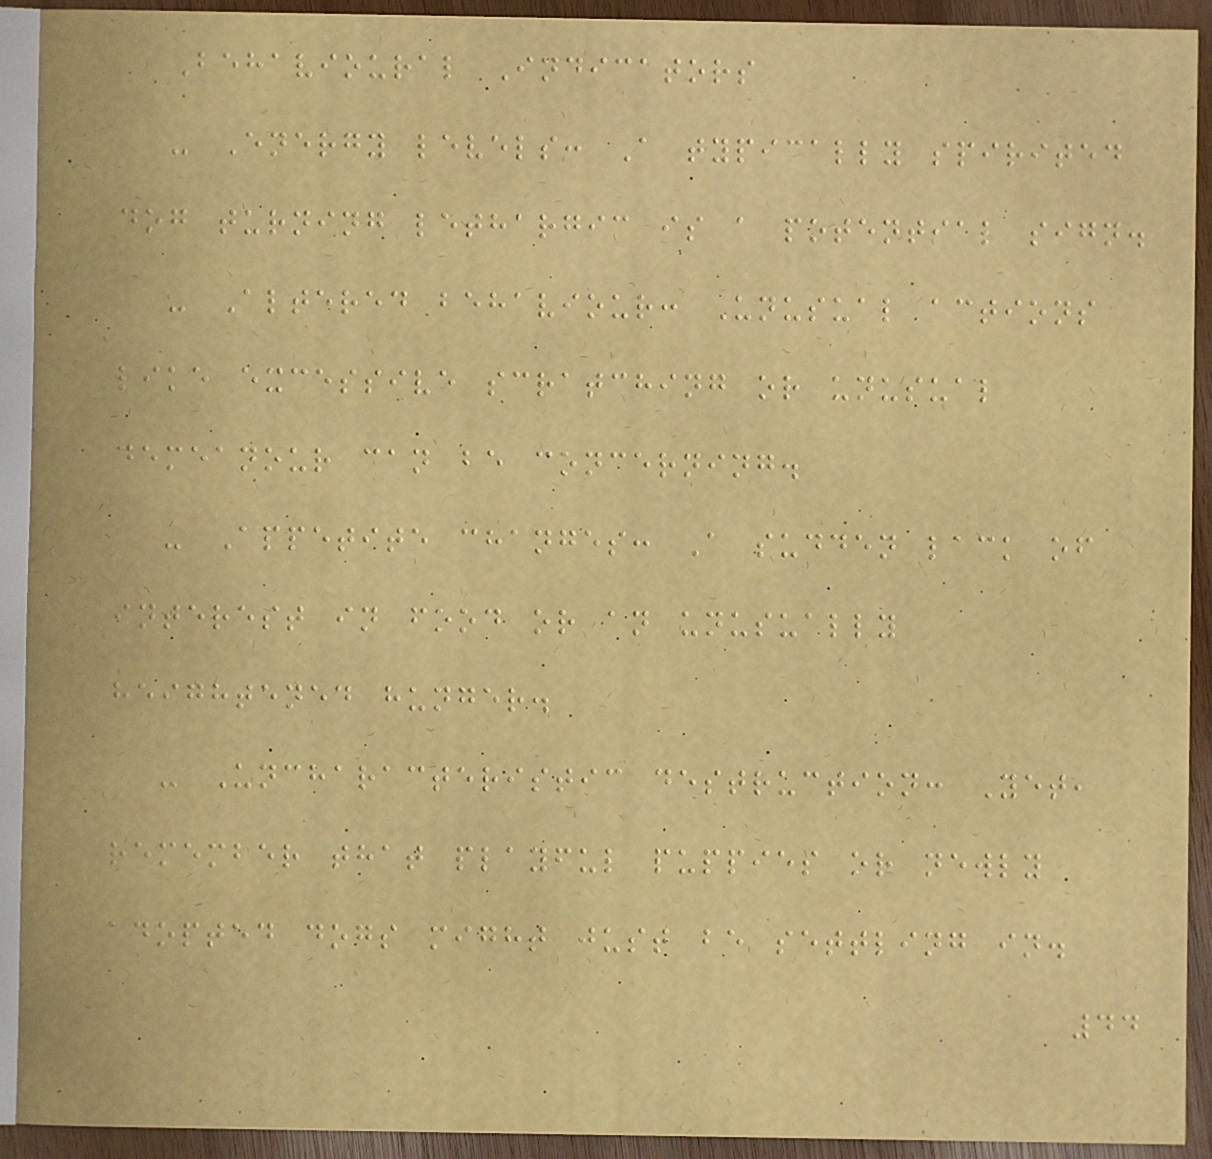Behavioural Indicators
- Energy levels: A typically spirited
dog turning lethargic is a potential sign.
- Altered behaviour: Unusual actions
like excessive scratching or unusual
demeanour can be concerning.
- Appetite changes: A sudden lack of
interest in food or an unusually
heightened hunger.
- Uncharacteristic destruction: Yet,
remember that playful puppies or newly
adopted dogs might just be settling in.
44
